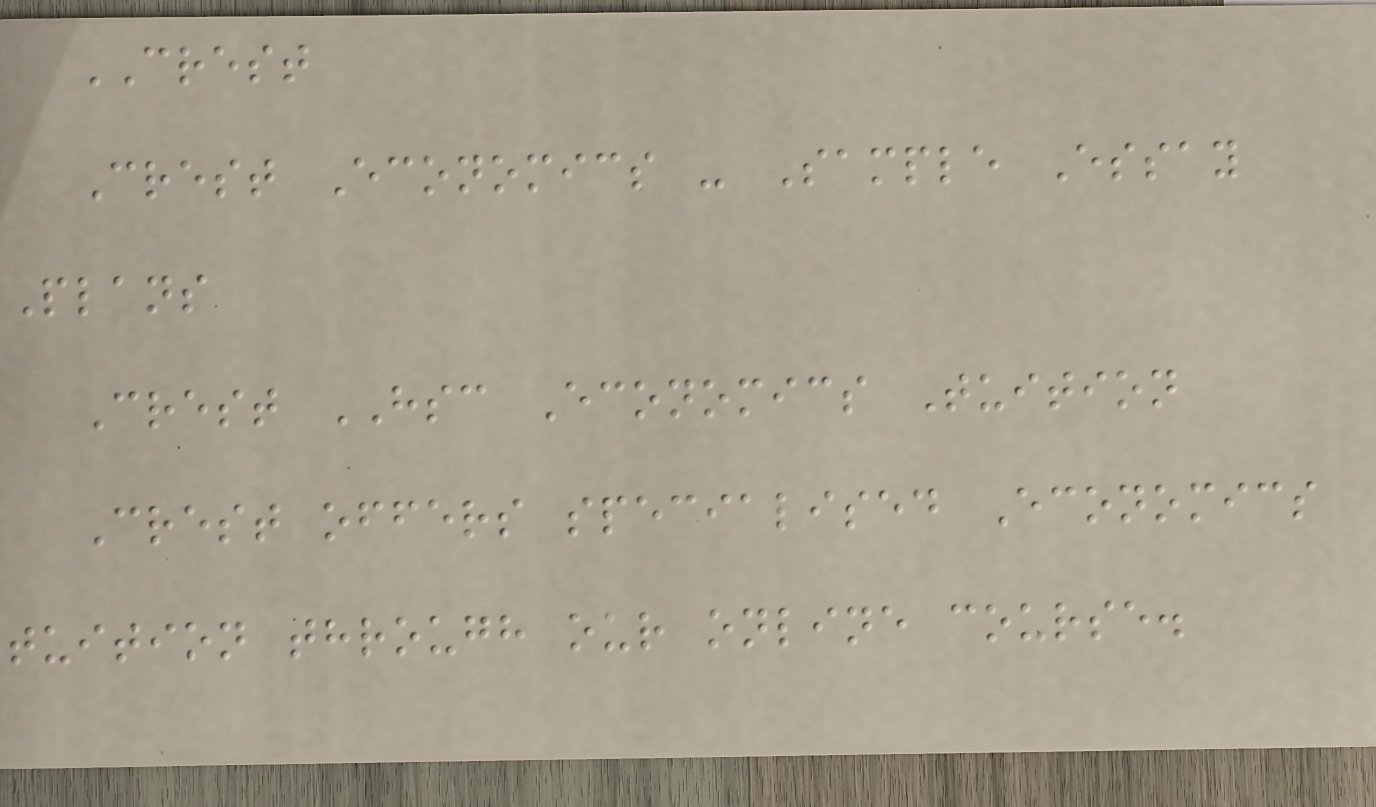CREST
Crest Economics - Sample Essay
Plans
Crest HSC Economics Tuition
Crest offers specialised Economics
tuition through our online course.
